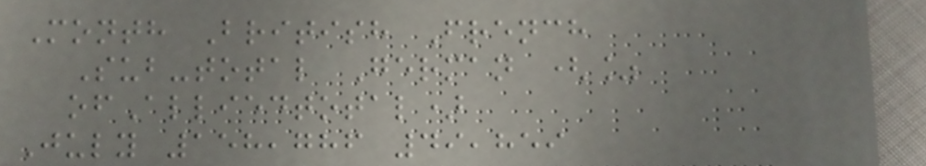Month British French
Sub-total German (%
ofAlliedtotal)
July 158,786 49,859
